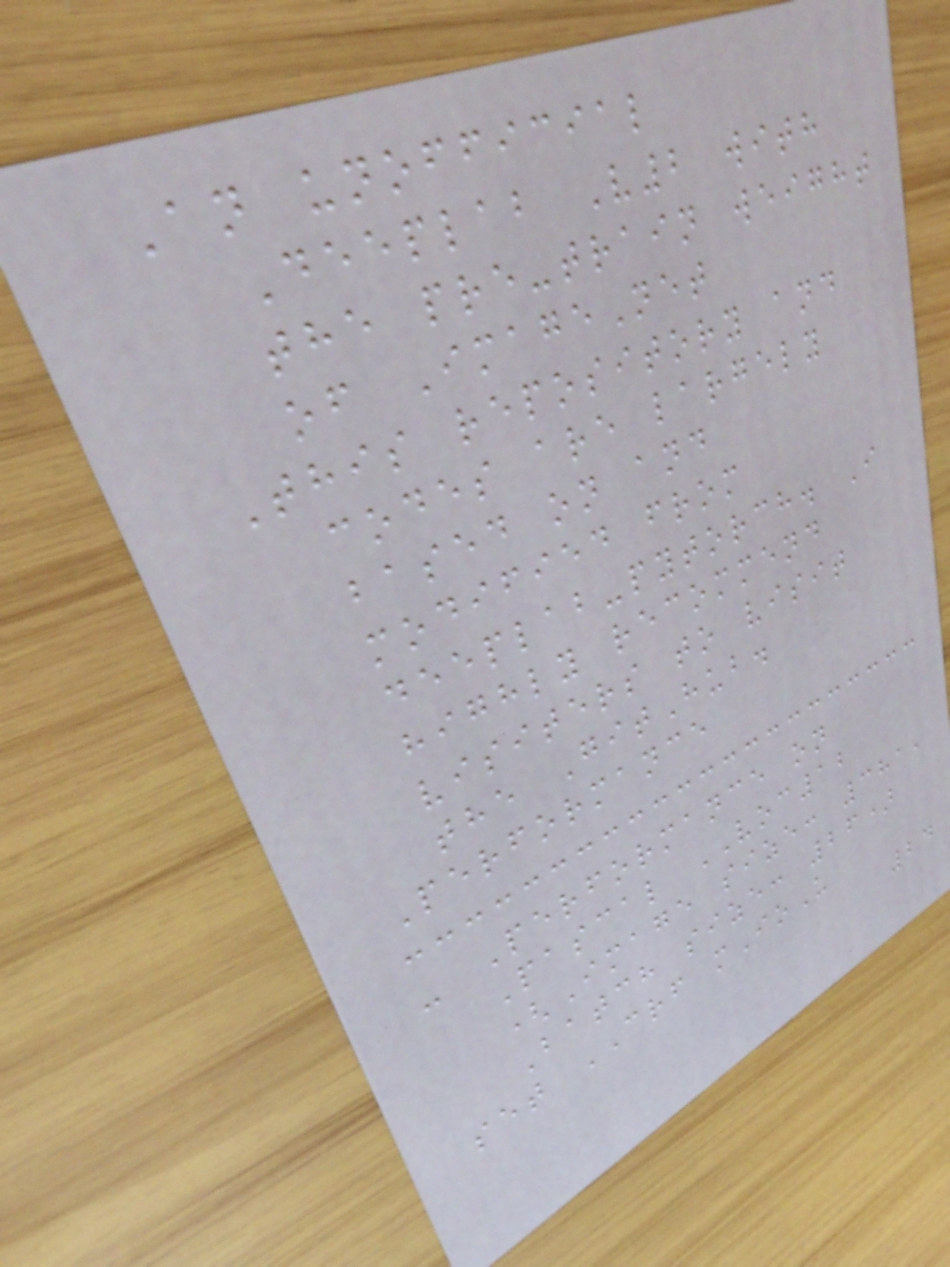An unofficial
Deeplab V2 with
the pre-train weight
of ImageNet
This repository and
codes are largely
based on and
modified from
deeplab-pytorch. I
highly recommend
visiters to visit
the GitHub.
Performance
- Performance on
Pascal VOC12
(Image size: 381,
Batch size: 26)
set CRF mIoU
24
